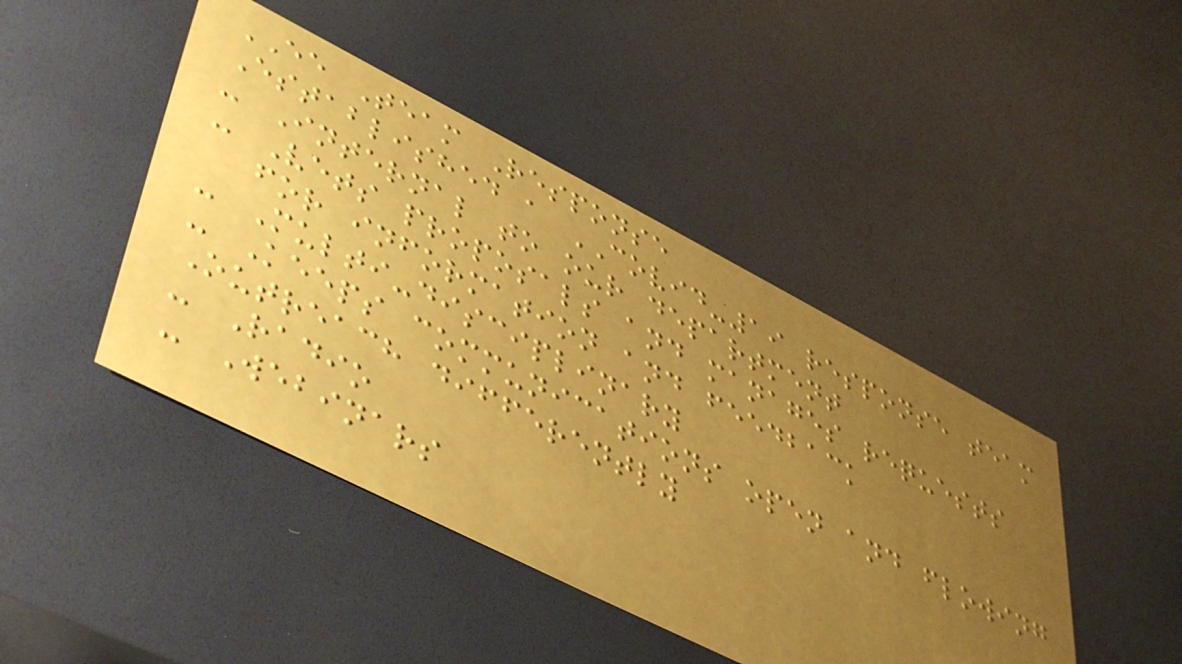EE Team Response
Established a COVID-19 response team
- Internal to our department
- Vets proposals and manages requests
for information and feedback
- Multi-disciplinary
- Keeps communications open and flowing
Outreach differently
- Radio
- Webinars
